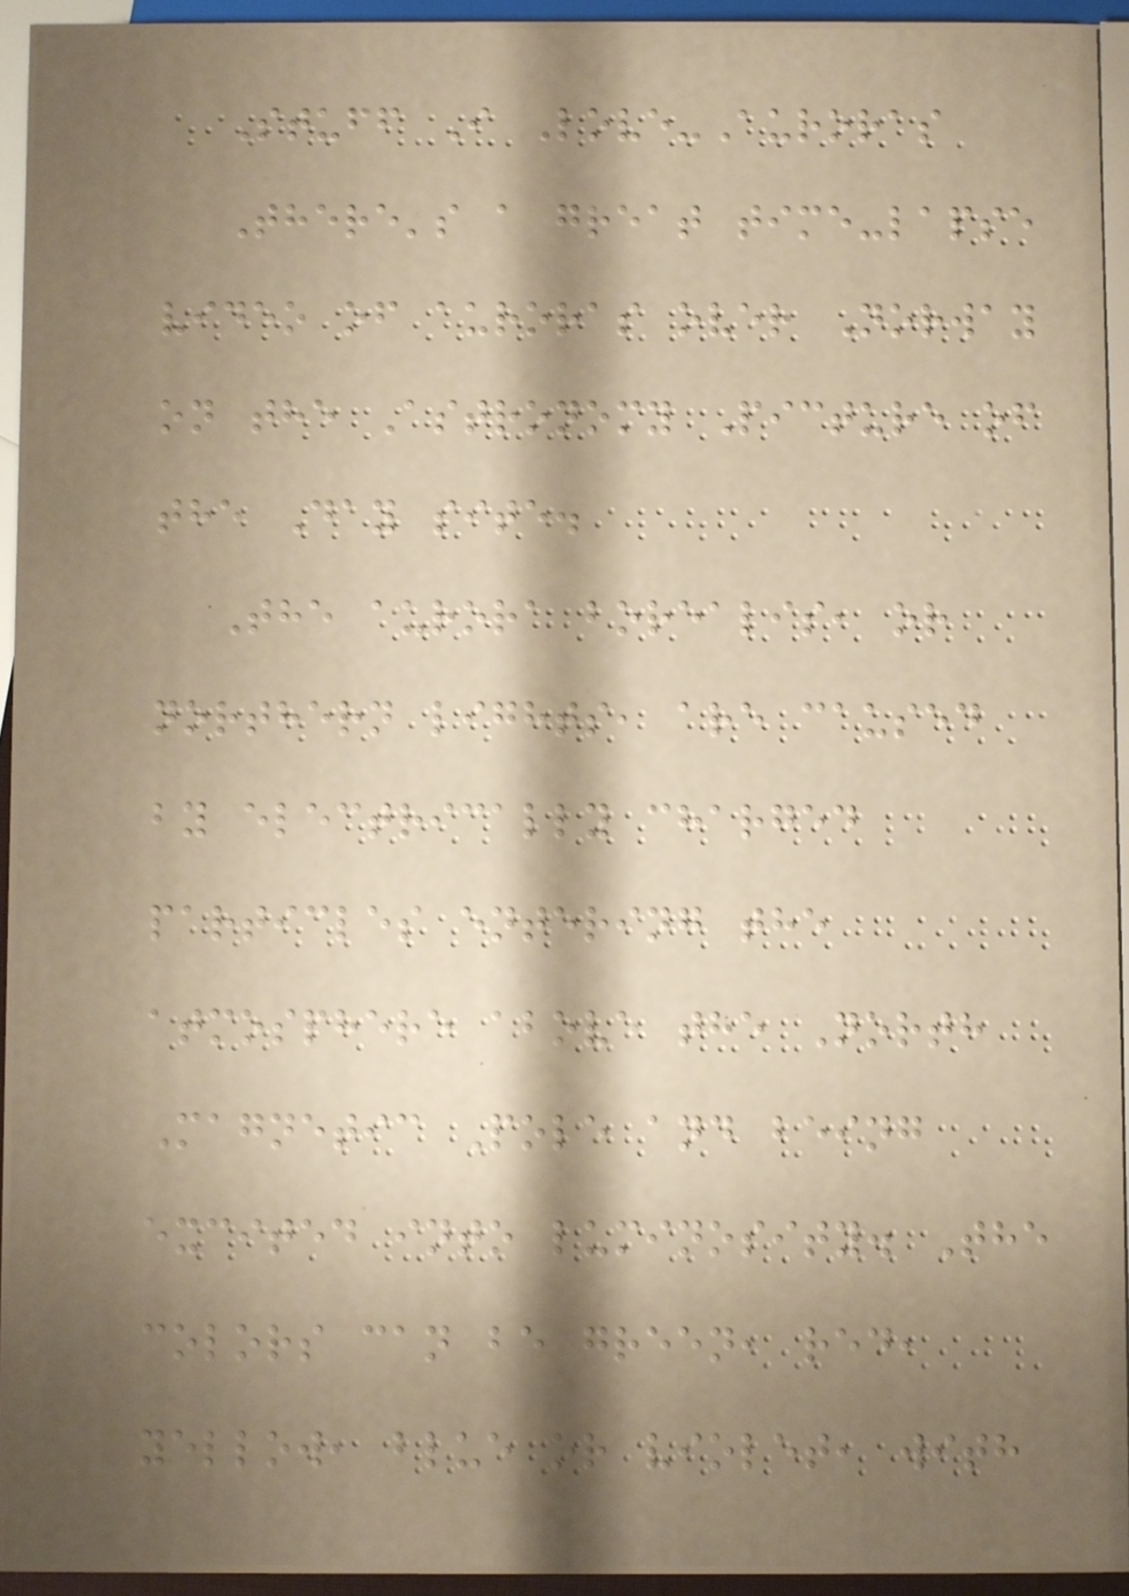Stuff I Love-Auroras
There's a great time-lapse
video of auroras over Norway
on the Astronomy Picture of
the Day site.
The aurora borealis, or
northern lights, are caused
by electrically charged
particles entering the
atmosphere above the North
Magnetic Pole and being
excited into luminosity. The
colors can be green, red,
yellow, blue or violet, with
